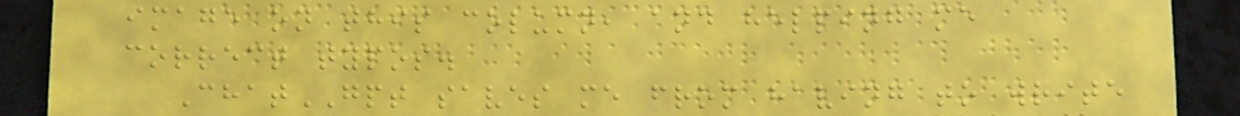image on this column, and helping me
correct typos.
ChatGPT saves me from having to write
